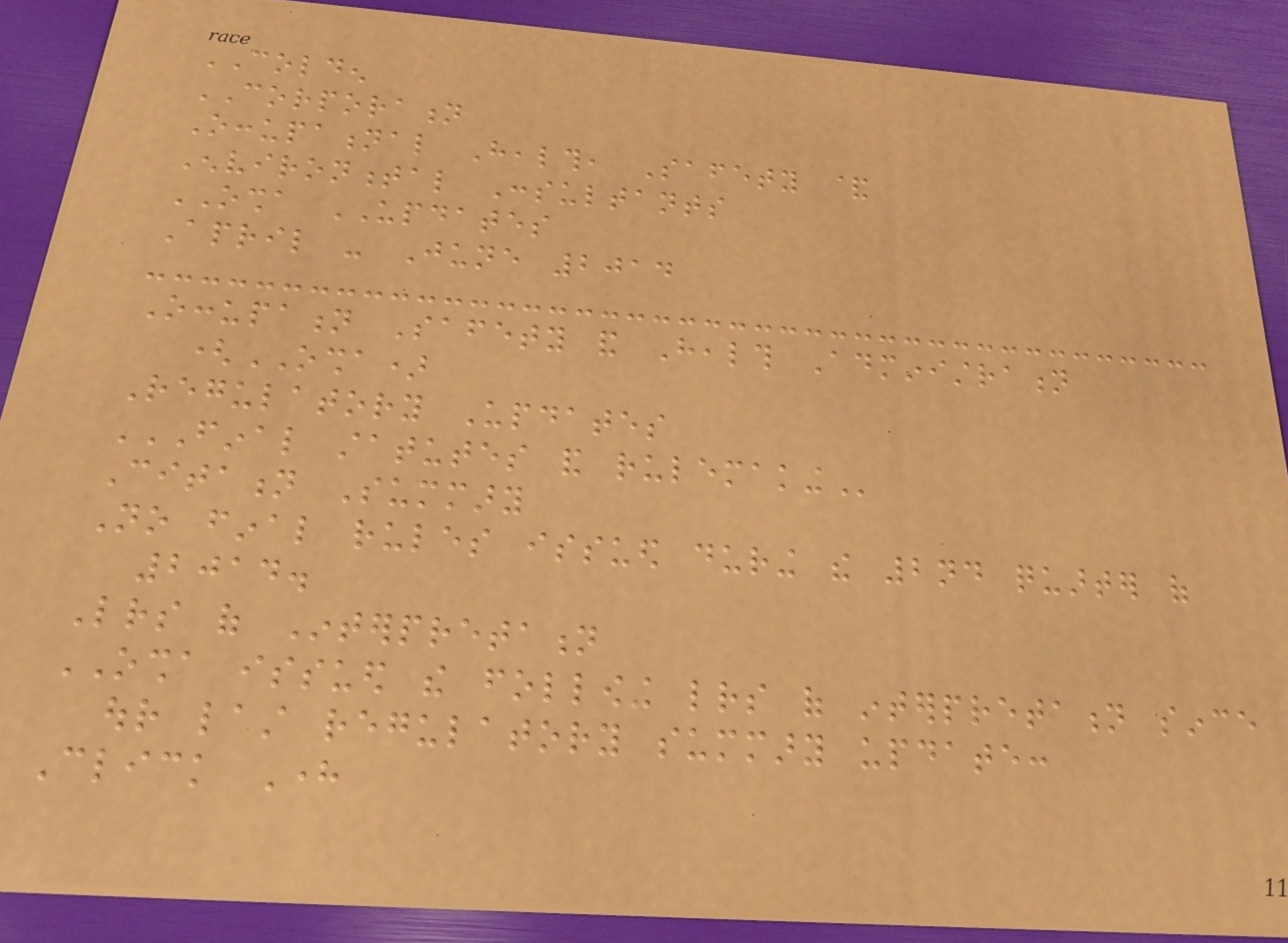COLDEN
CORPORATION
Occupational Health, Safety &
Environmental Consultants
OSHA UPDATES
April - June 2014
Occupation Safety and Health Administration
(OSHA)
Regulatory Updates
FINAL STATUTES AND RULEMAKING
Citation Summary
No final rules issued during the 2nd quarter of
2014.
Letters of Interpretation
OSHA issued the following letters of interpretation since
our last regulatory summary update:
Click Here
